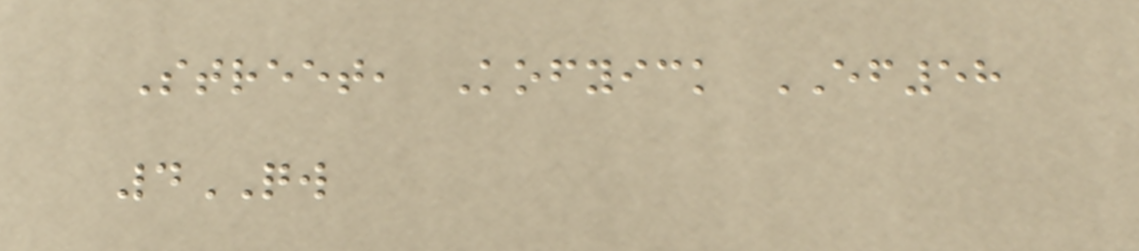Street, Kofyick EF58
4QW
